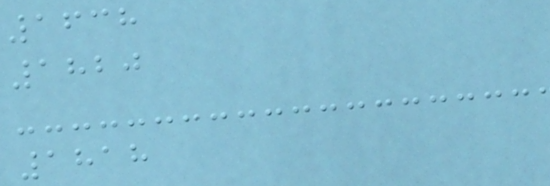1638
1820
1818
